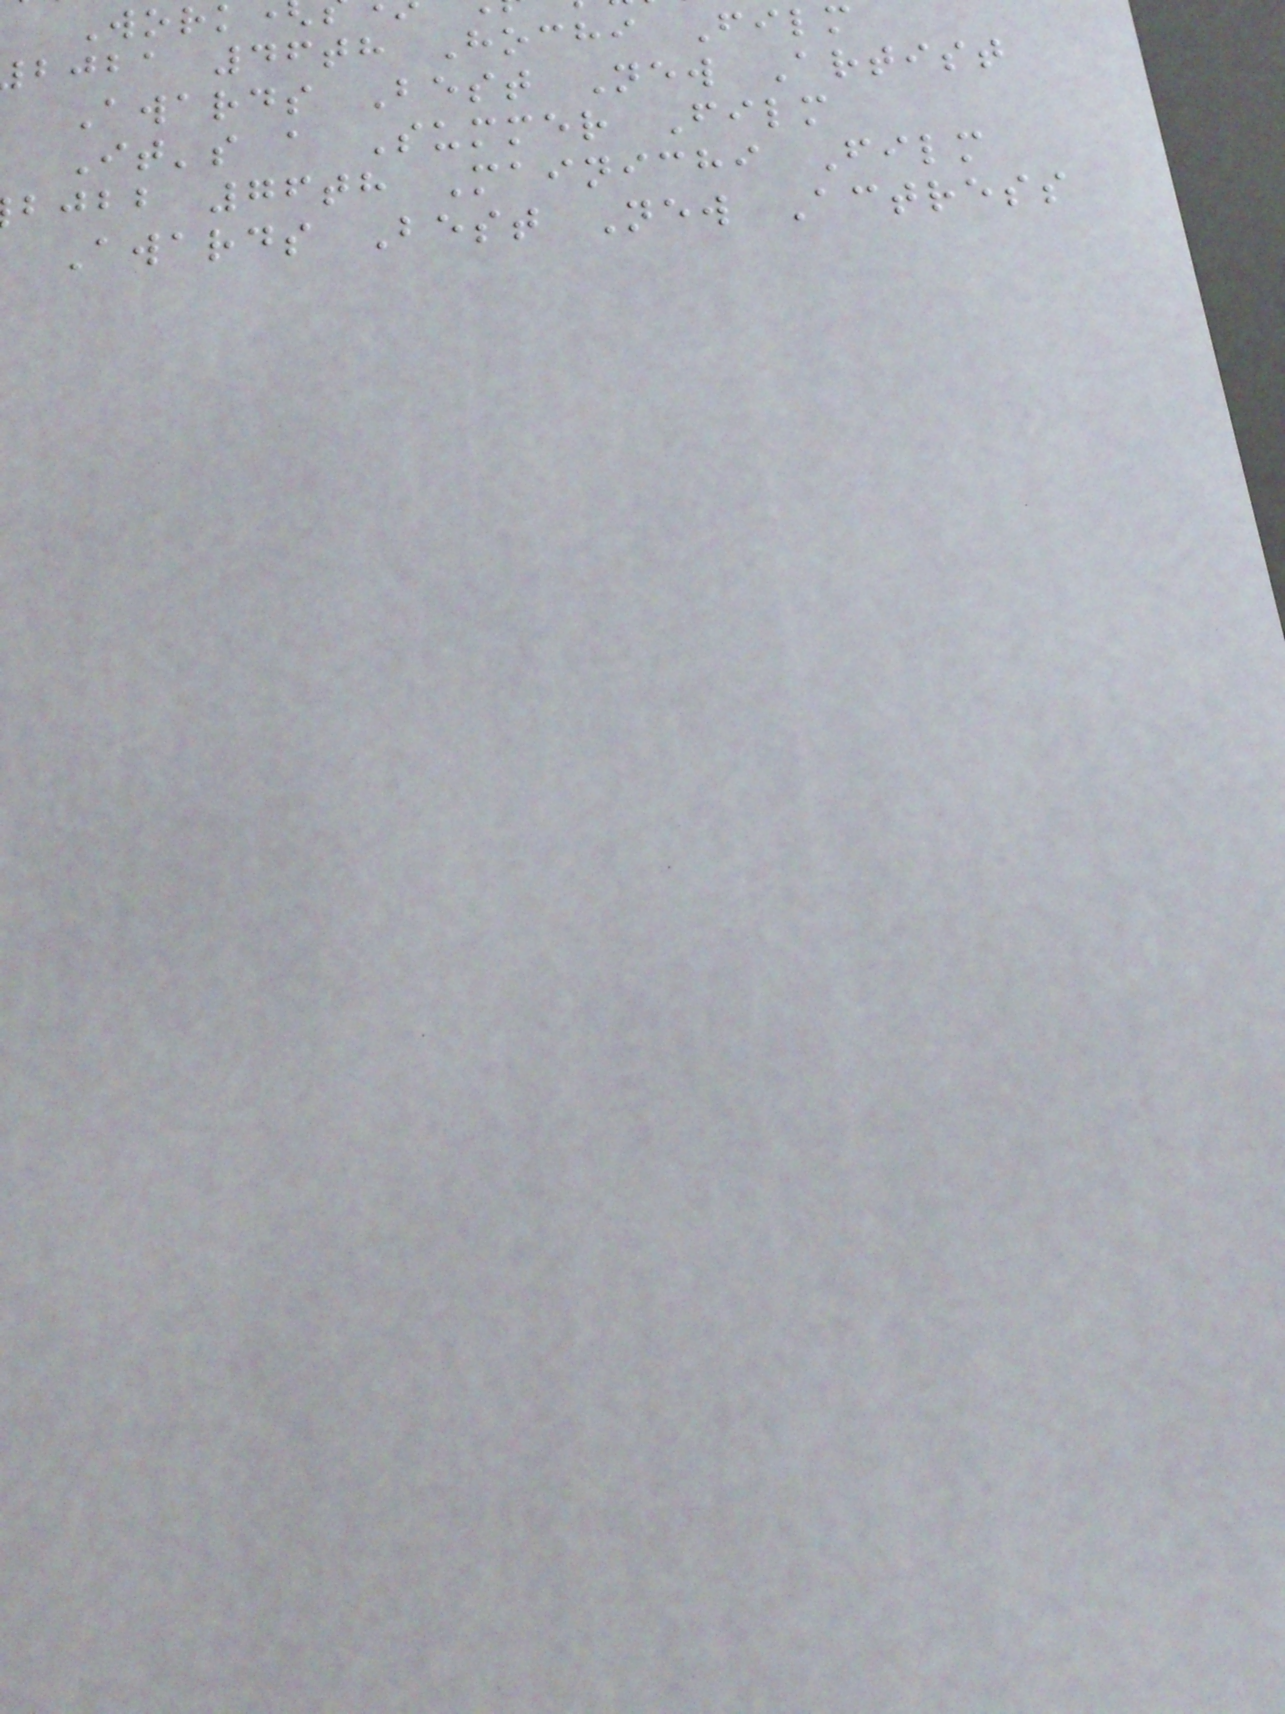bjba 46th Hochi Film
Awards Best New Artist
It's a Summer Film
bjbb 76th Mainichi Film
Awards Best New Actress
